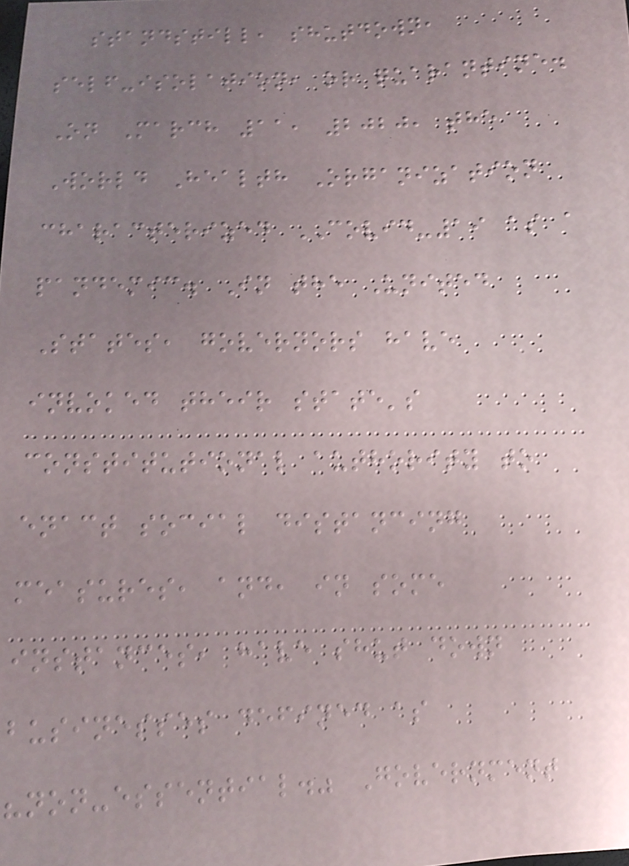standstill, shutdown,
self-isolation, or quarantine.
On March 11, 2020, the
World Health Organization
characterized COVID-19 as a
pandemic. In the United
States, governors have
invoked their state's
constitutional authority to
enact social distancing
measures, and, in some
instances, have shut down
businesses defined as
"non-essential." Government
